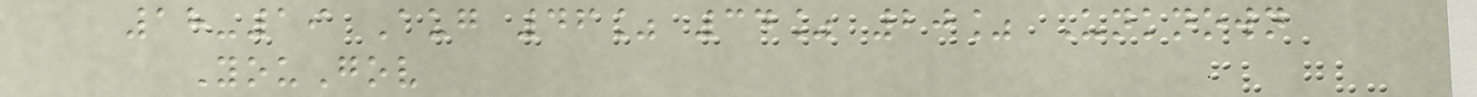18-19 Aug 46% 34% 20% Unknown
YouGov
